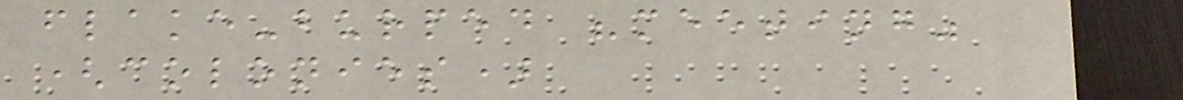flake-burped "meeting"
(colonies)
